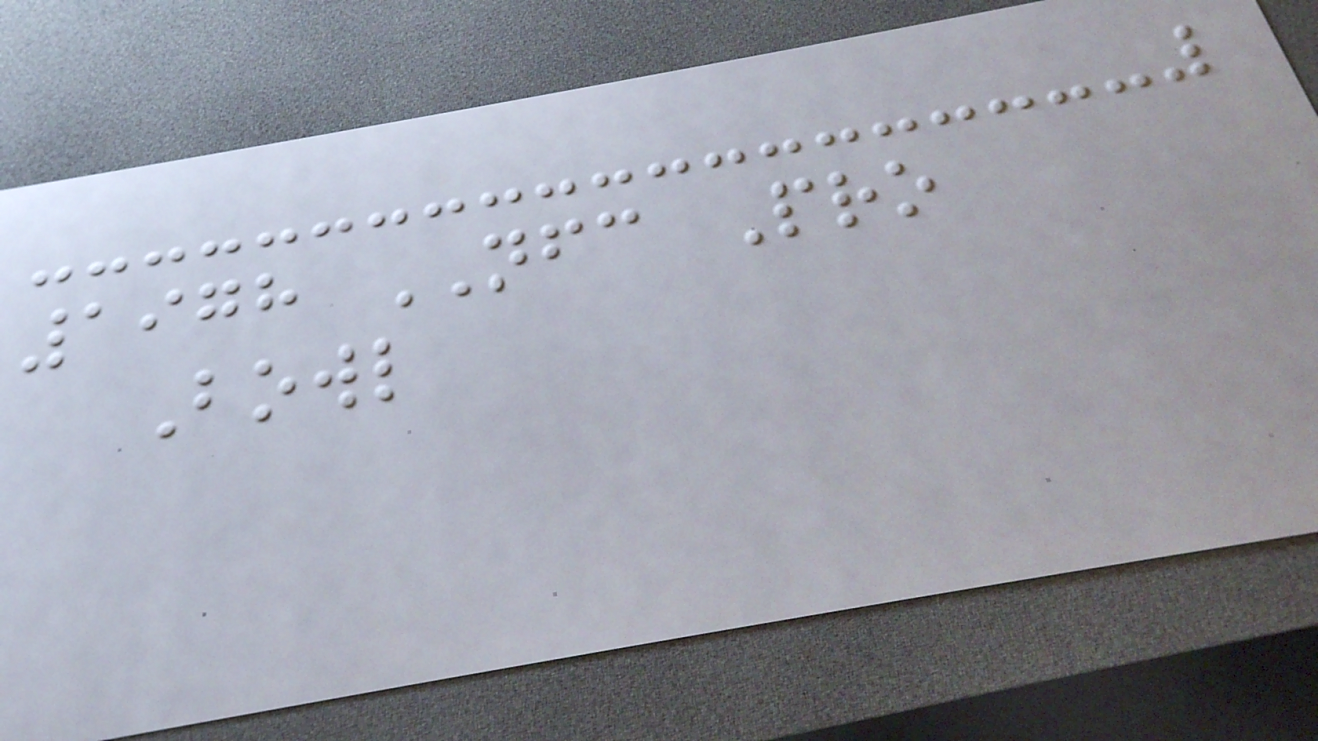1978 NFC Pro
Bowl
